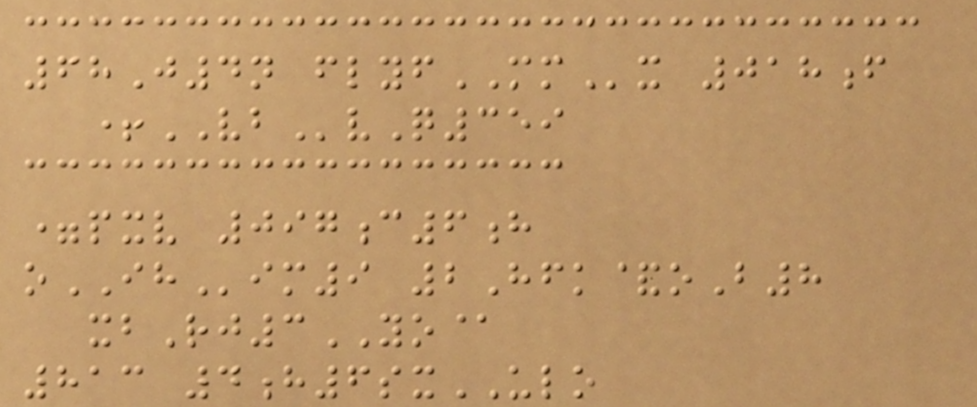68J4n flyfMMx 018f
+VBvQ359
=pxv 097c6h
oIHim9 2Hfk&oB8
xbRj3YO@
813 4h6sxULO
